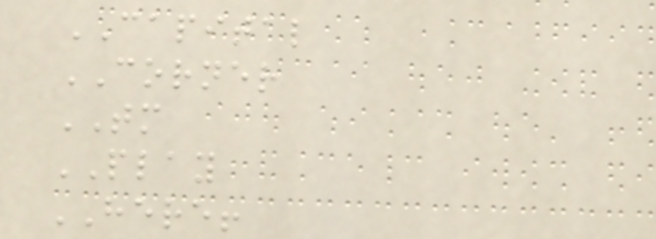CAPITAL
CORNER
TM
PLAY
HERE!
